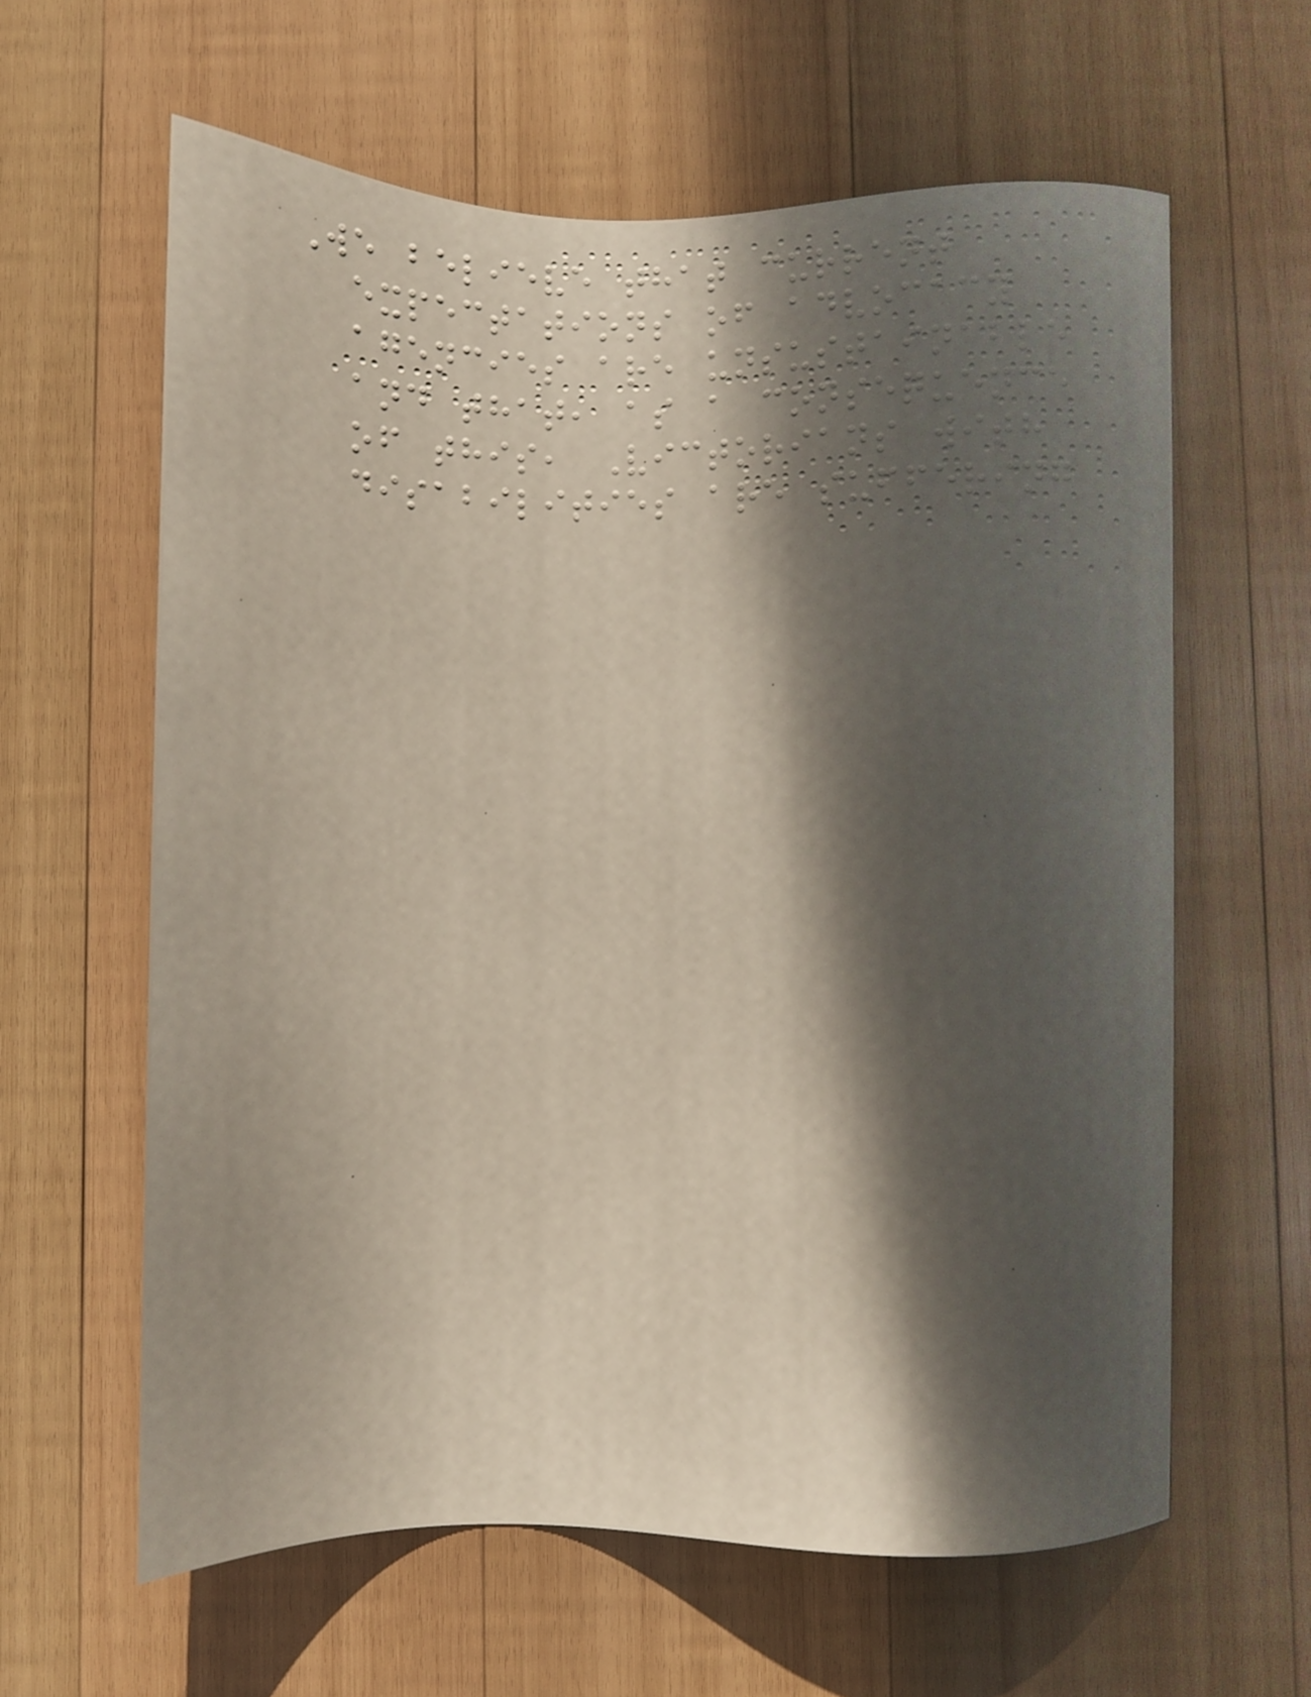We believe that current
expectations of advocacy
agencies are unsustainable
and that, as a consequence
of this, Victorians with
disabilities are suffering
